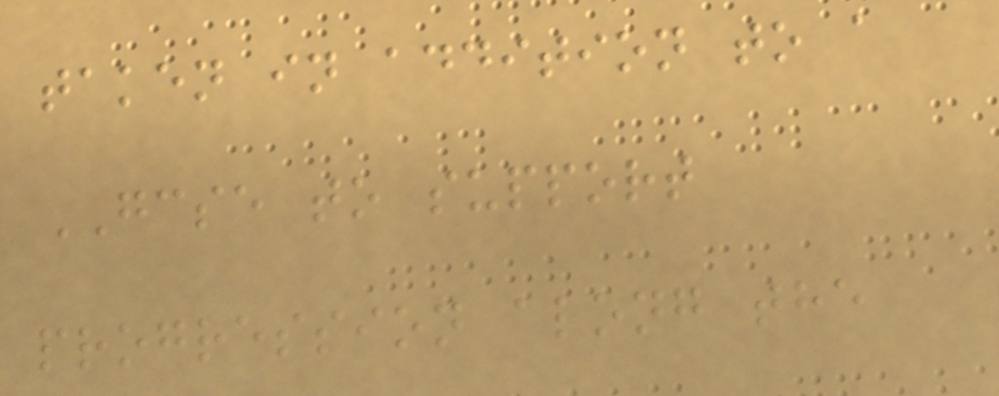taken in addition to a
GCSE to support
progression along the
